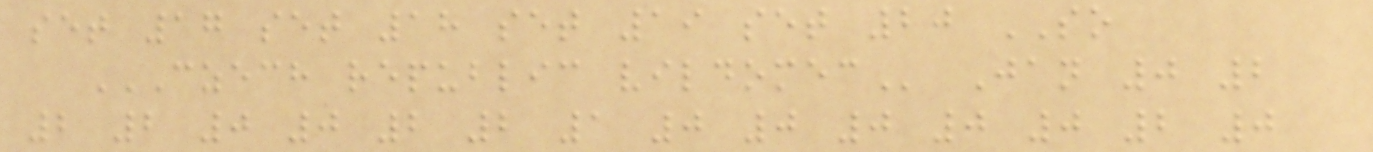set 17 set 18 set 19 set 20 SO
CZECH REPUBLIC VILDOMEC Jan 0 2
2 2 0 0 2 2 1 0 0 0 0 0 2 0
